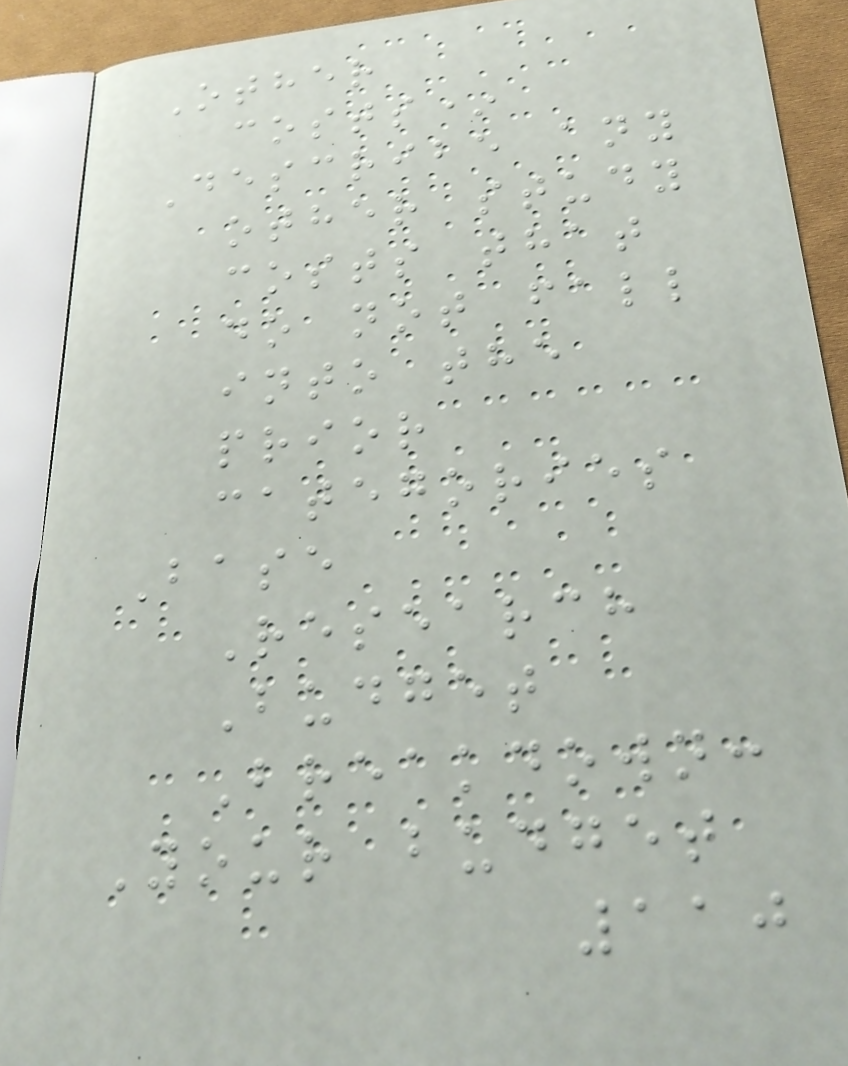Other
costs*
Describe any
other study
costs that
do not fall
into the
prior
categories
Base
Research
Budget
Breakdown:
Your budget
110
